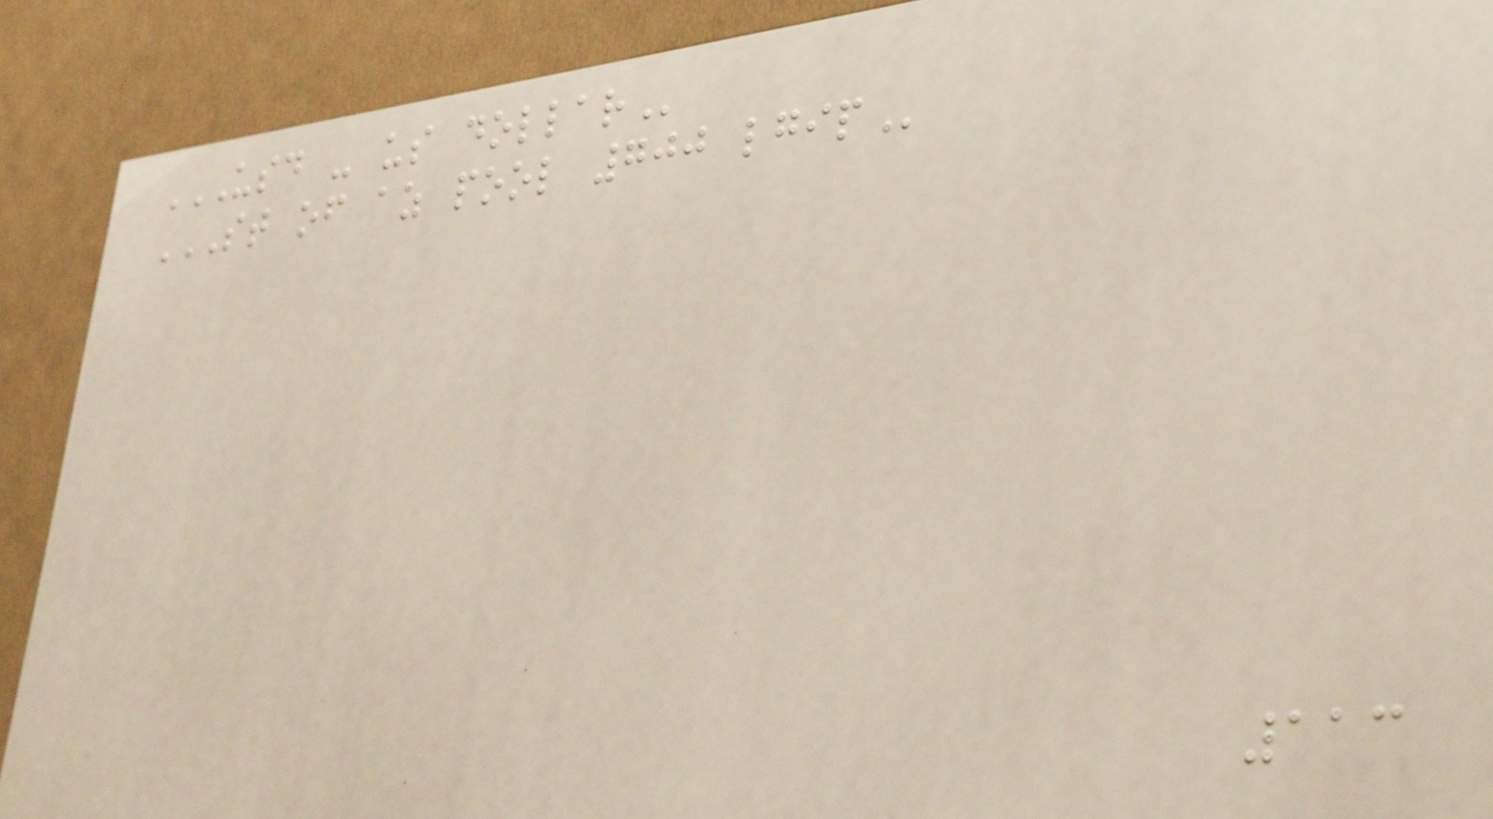USD - US DOLLAR
ST OF AZ POOL 700 LGIP
113
